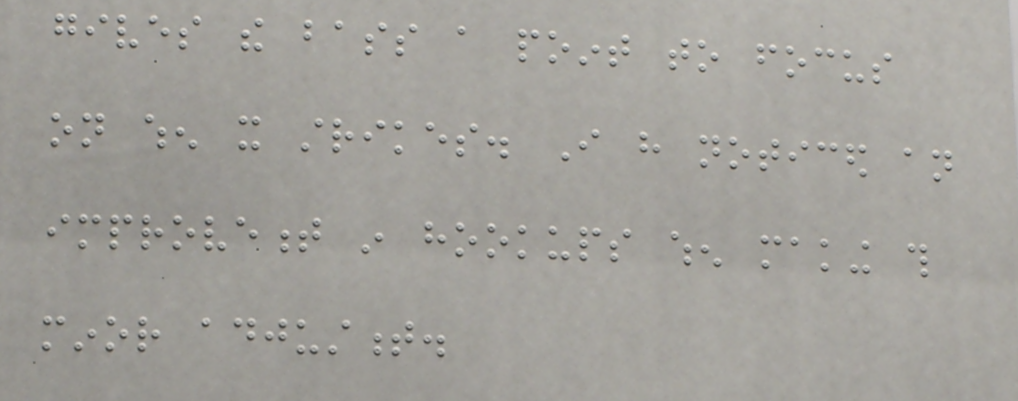gives the bass a point to focus
on when it strikes. I have noticed an
improvement in hookups when making this
minor adjustment.
